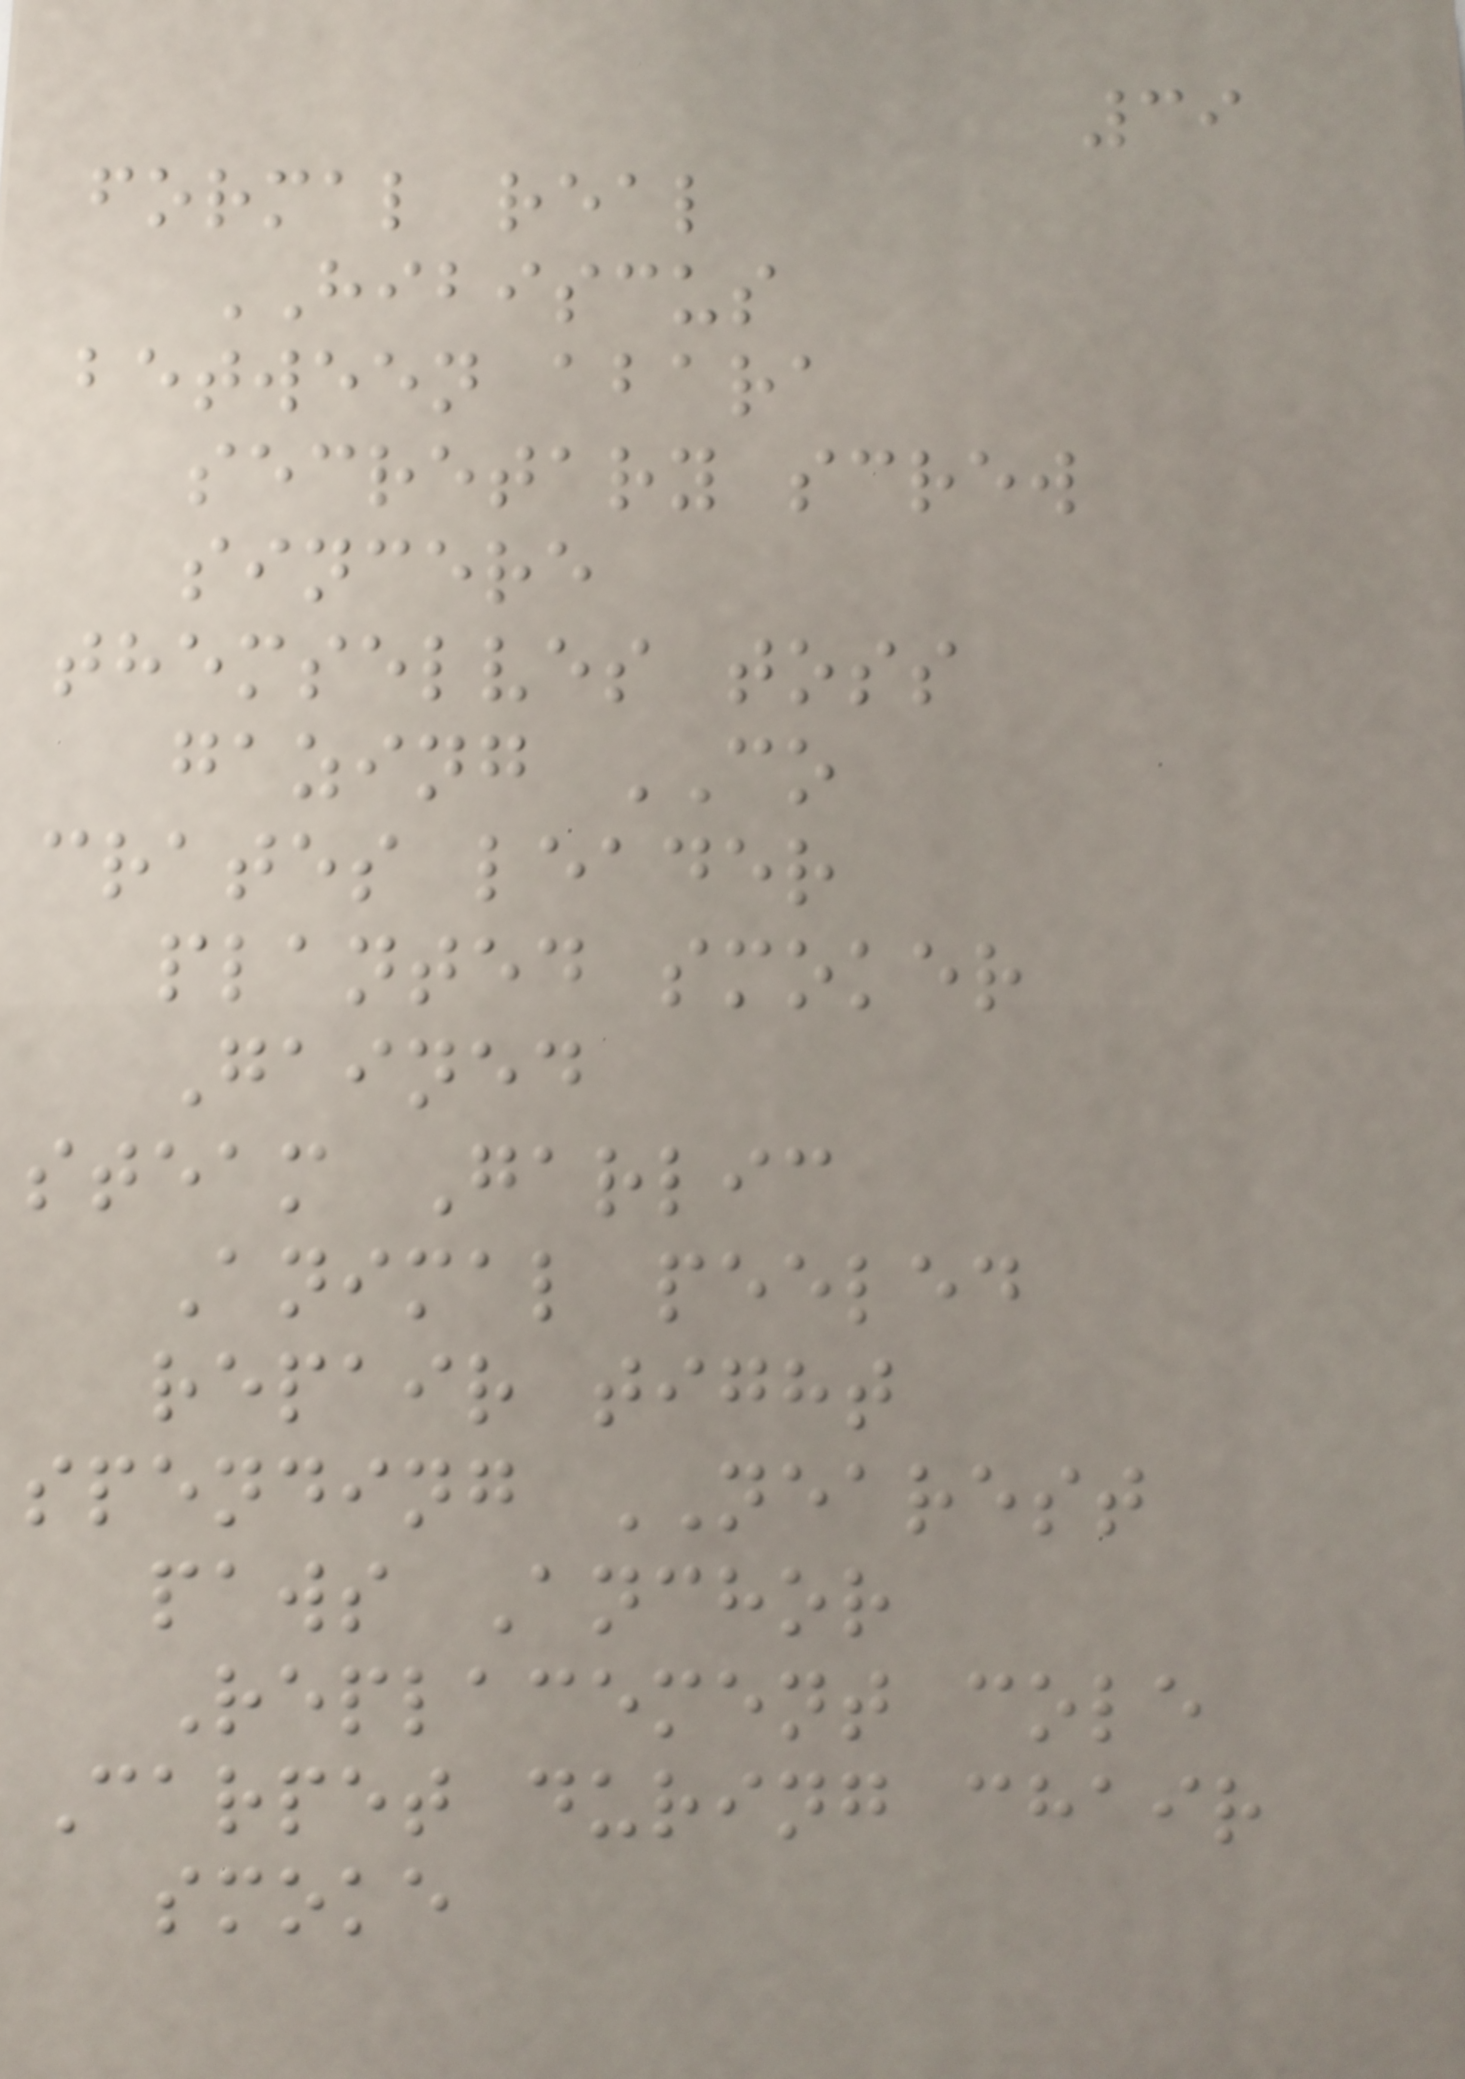39
formal real
HIBISCUS
between abara
secretary screw
sincere
themselves toss
gazing CO
crates leader
planted smoker
Gained
steam Garlic
Animal peeled
repair tight
spending NEAREST
paws Anchor
Replacement cole
Carpet during chair
smoke
